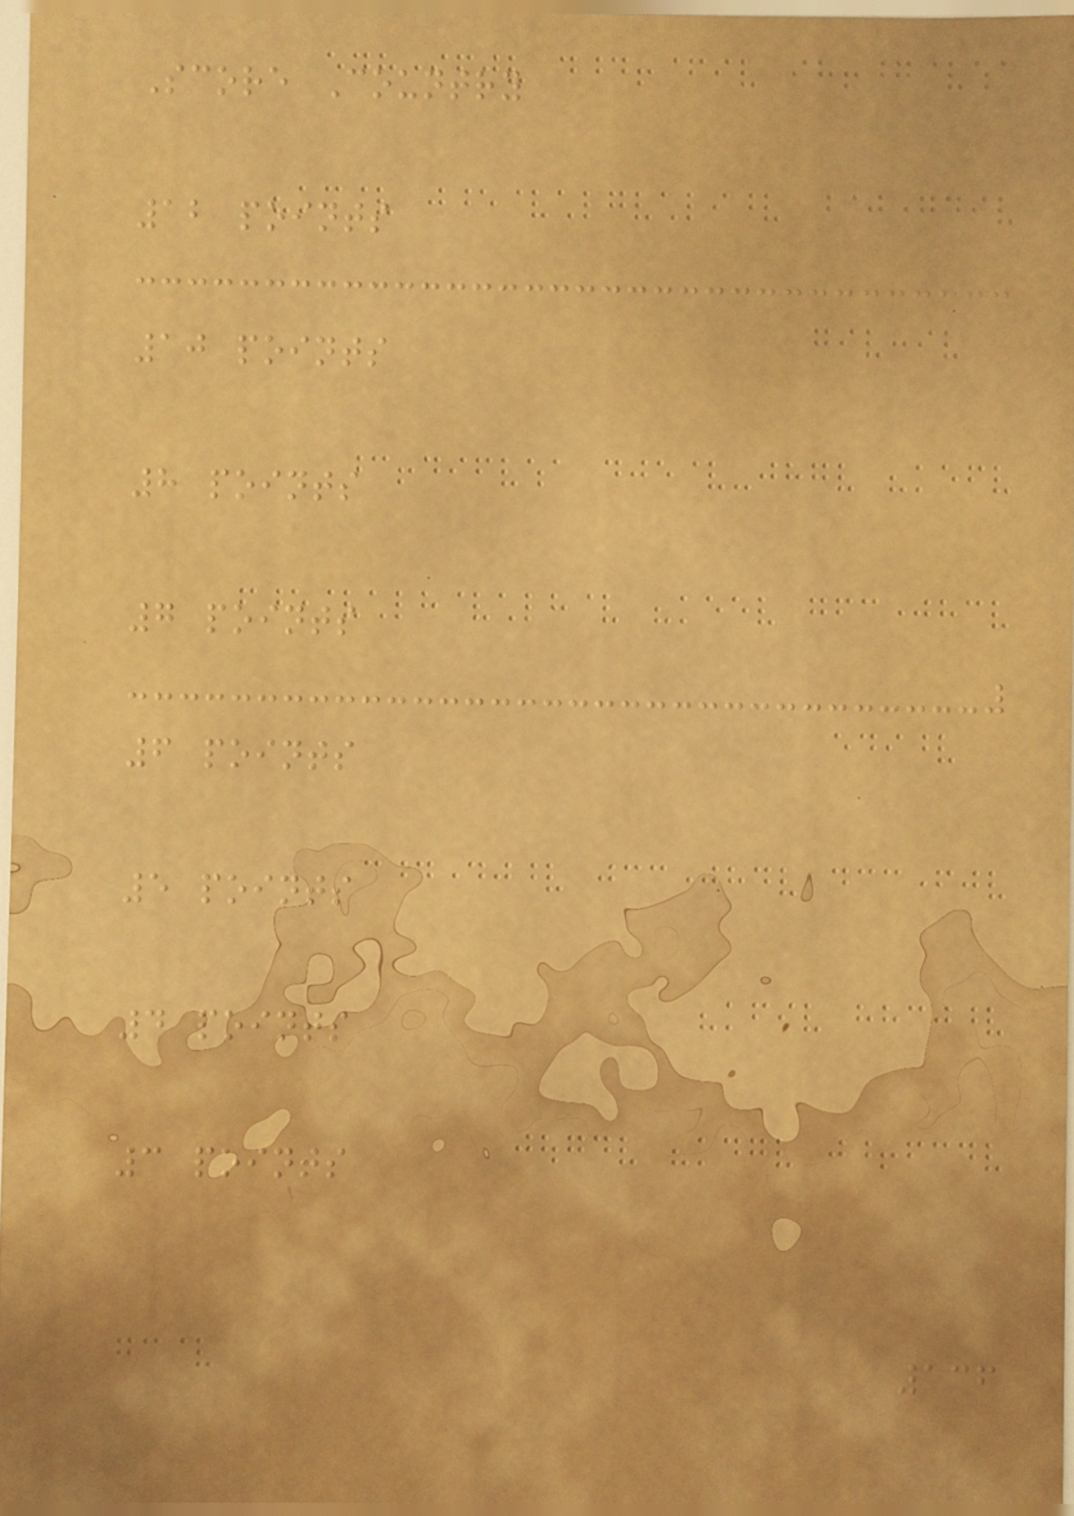Score Country
12 points
10 points
8 points
7 points
6 points
5 points
4 points
3 points
136
